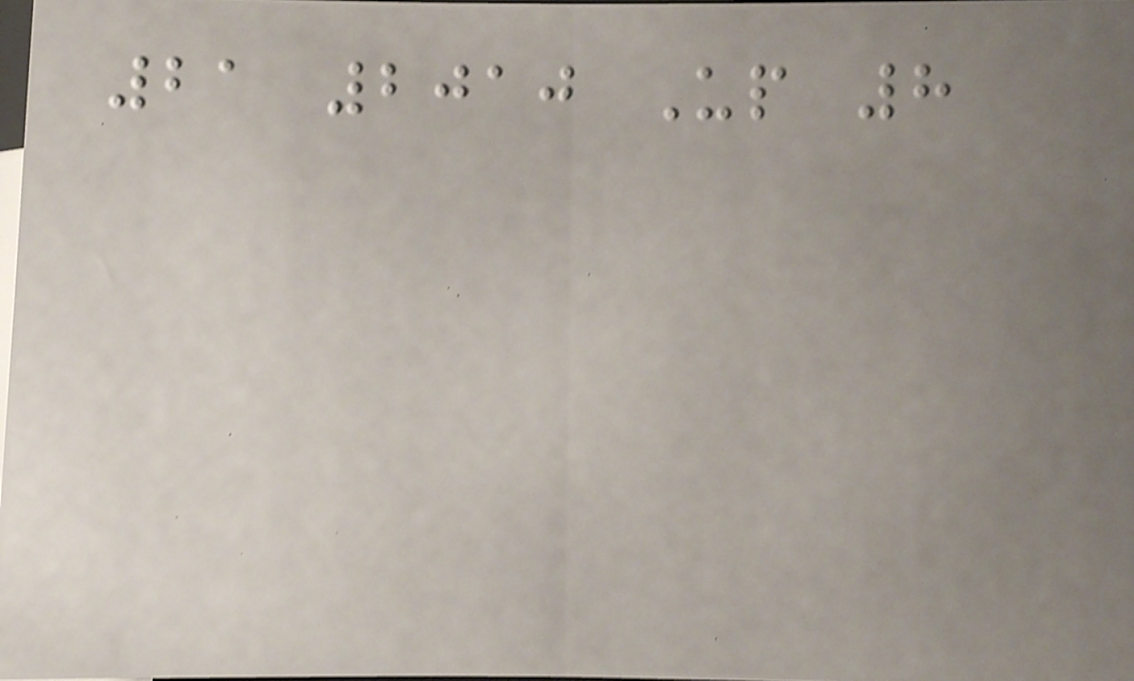21 2010 Up 8
